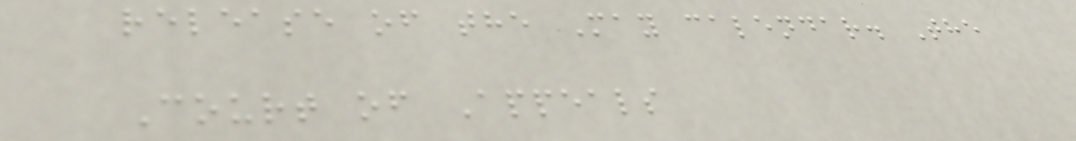release of the May calendar. The
Court of Appeals
